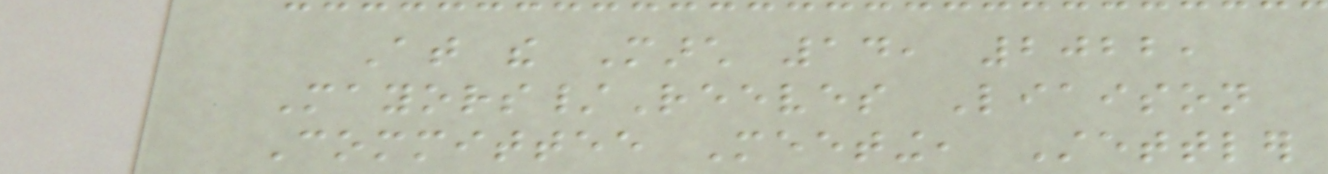At the March 14, 2022,
Mayors/Reeves Liaison
Committee Meeting, Stettler
